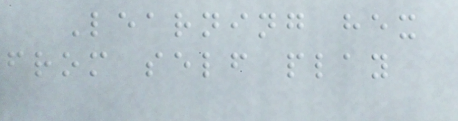Learning hex
from self play
